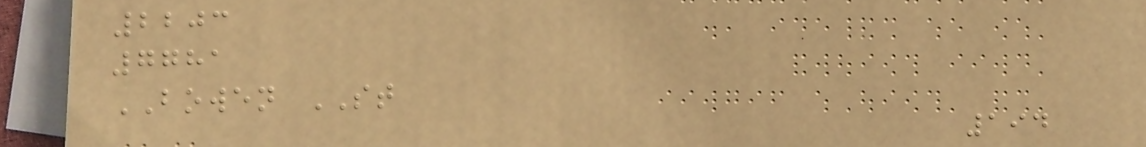2203
7781
BOWEN ST
194
